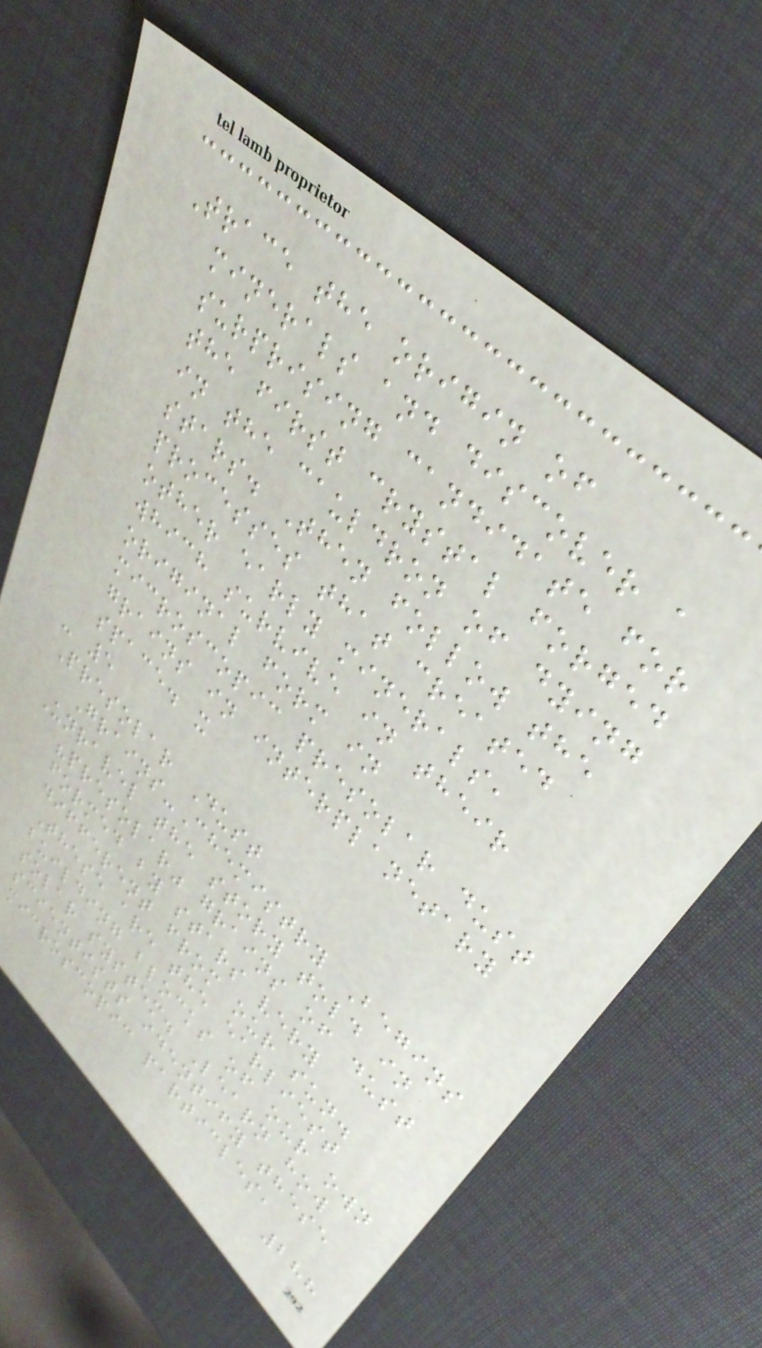Trace the origin of
minerals and discover a
surprising candidate for
the first crystal forged
in the cauldron of dying
stars. Then follow the
processes that created
other early minerals,
which survive in their
original form in
microscopic presolar dust
grains in interplanetary
space. x
- 5
Presolar Dust
Grains-Chemistry Begins
Unravel the story told in
"presolar" grains of dust
formed by stars very
different from our sun.
These are the earliest
building blocks of our own
solar system. Learn how
scientists identify these
microscopic particles,
288
